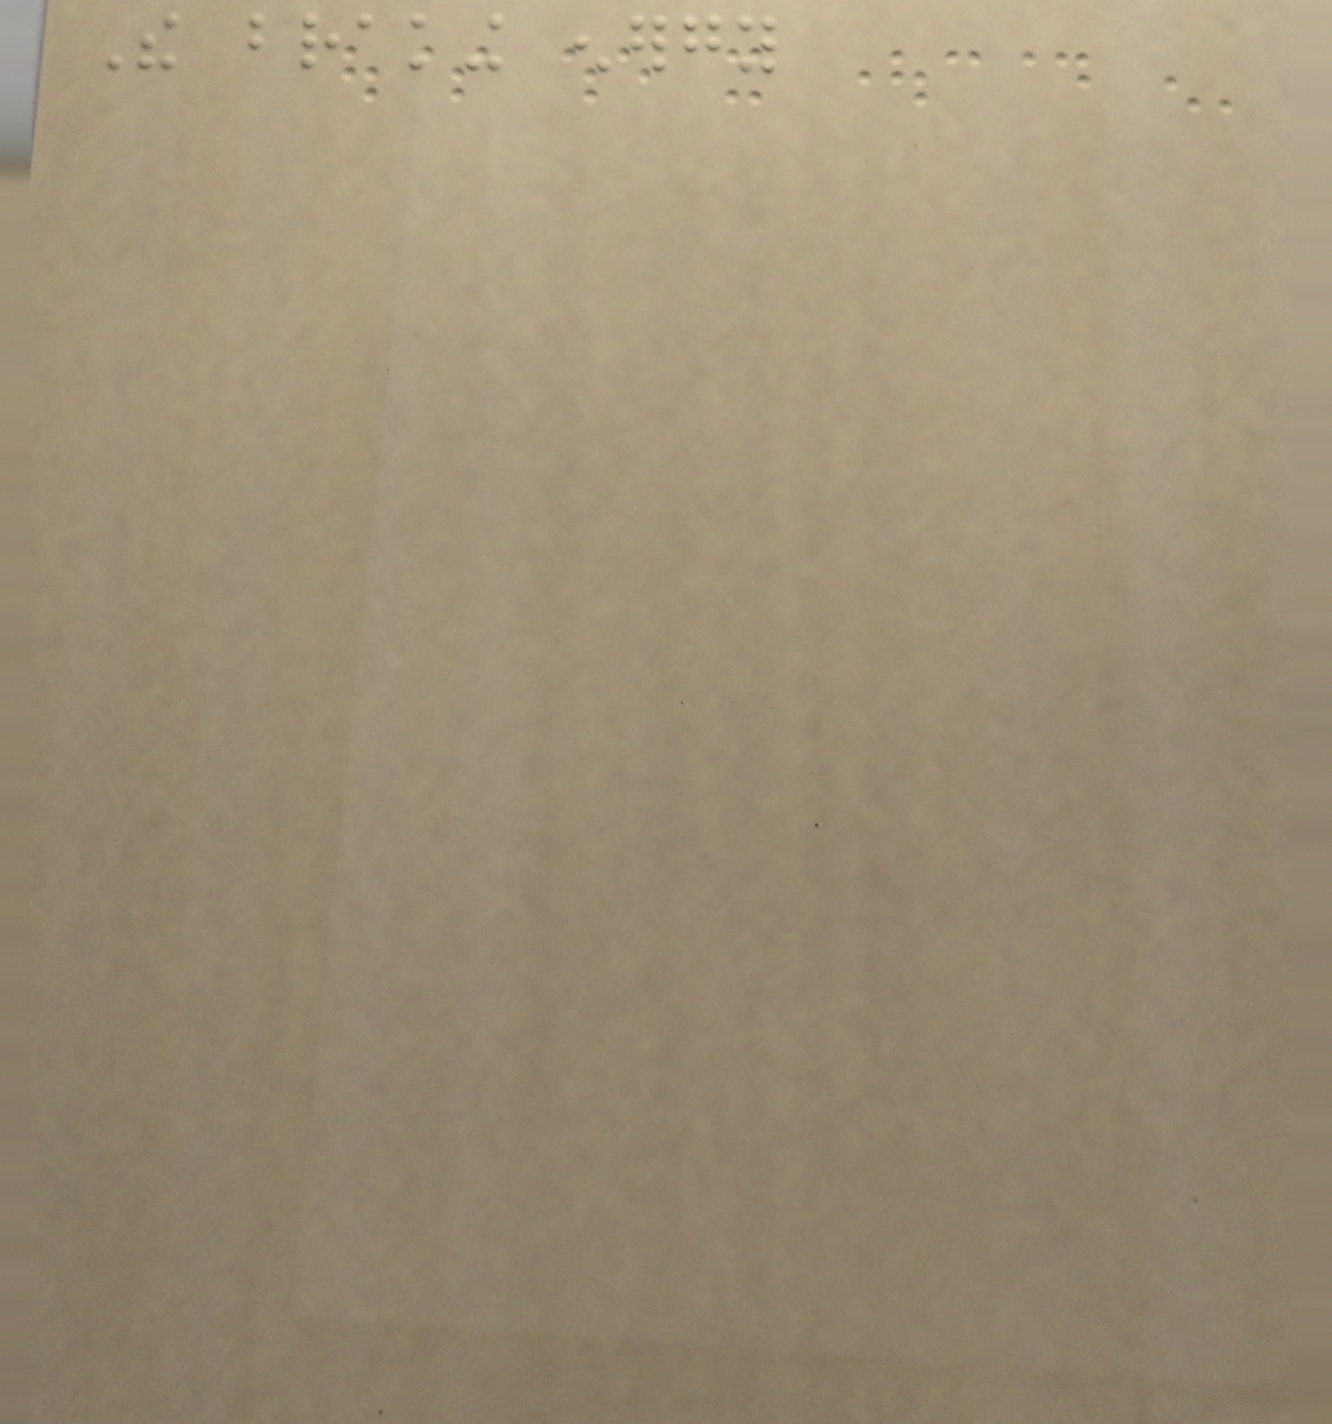The braking energy
